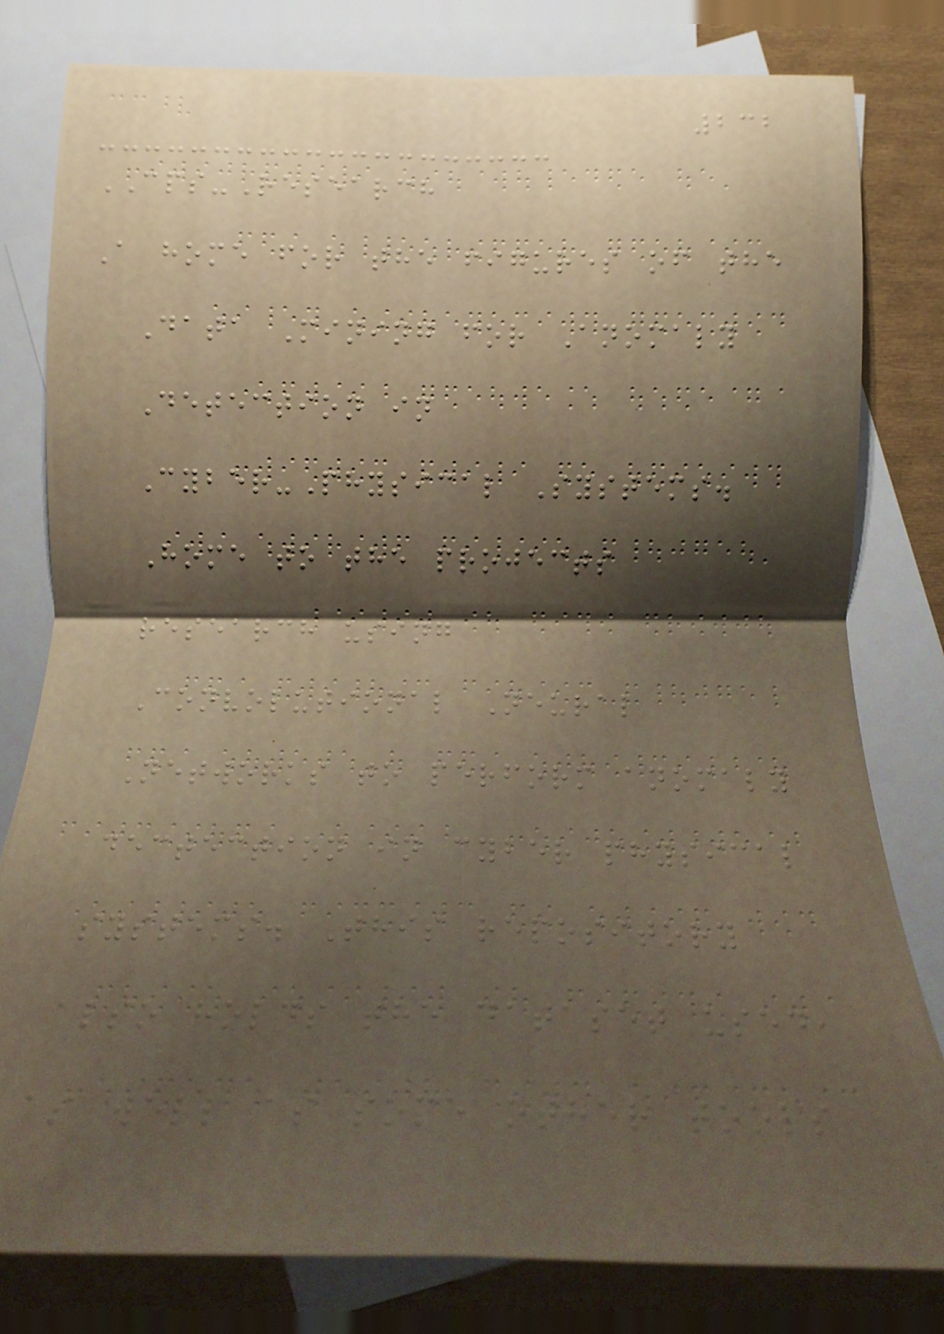232
CPS-Research
A home for the figures of the
Data Mining for Anomaly
Detection in
Cyber-Physical Systems.
Home to the projects
research using
Convolutional Neural
Networks to perform anomaly
dectection in cyber physical
systems. This repository
also holds the dataset used,
as well as some other tools
